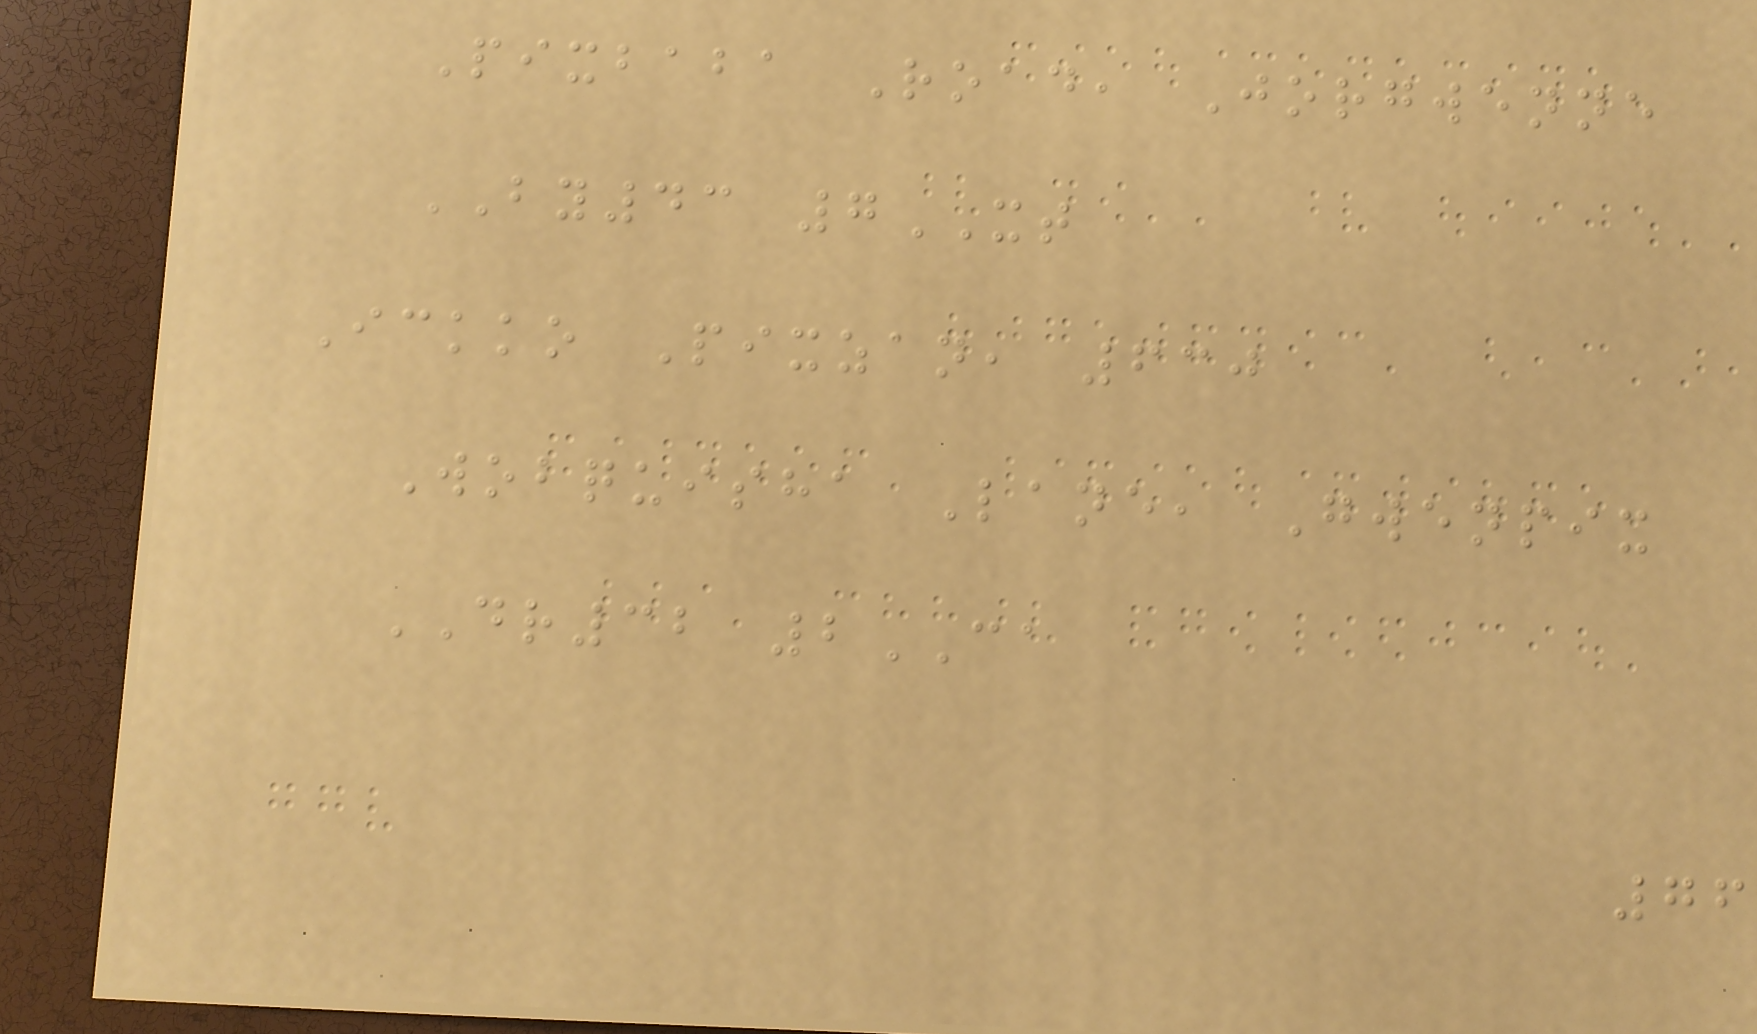Pixbaba Road, Jorgwenne
BY43 7XT
Ickko Pixzan, 630
Wobquisha Lane, Gwenpix
DR32 2CA
76
